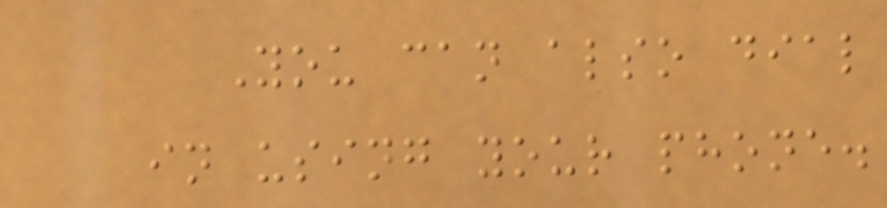You can also dial
in using your phone.
